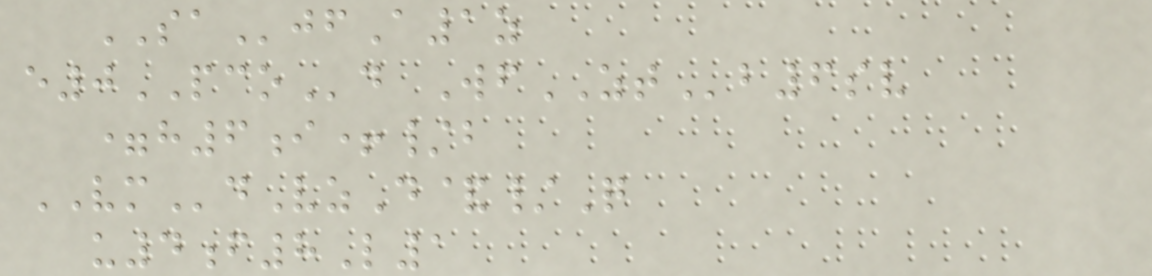SAjfA1z
e0PCOd WfZTb6sv
=h6i+/b
VMdVzD&/Q
u4f8L1
